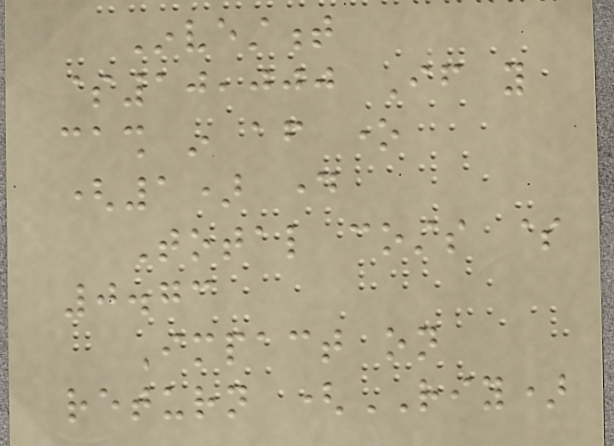Investment
$10,000 If you
cash in after one
(1) day
Total costs $
0.73
Impact on
return (RIY)
